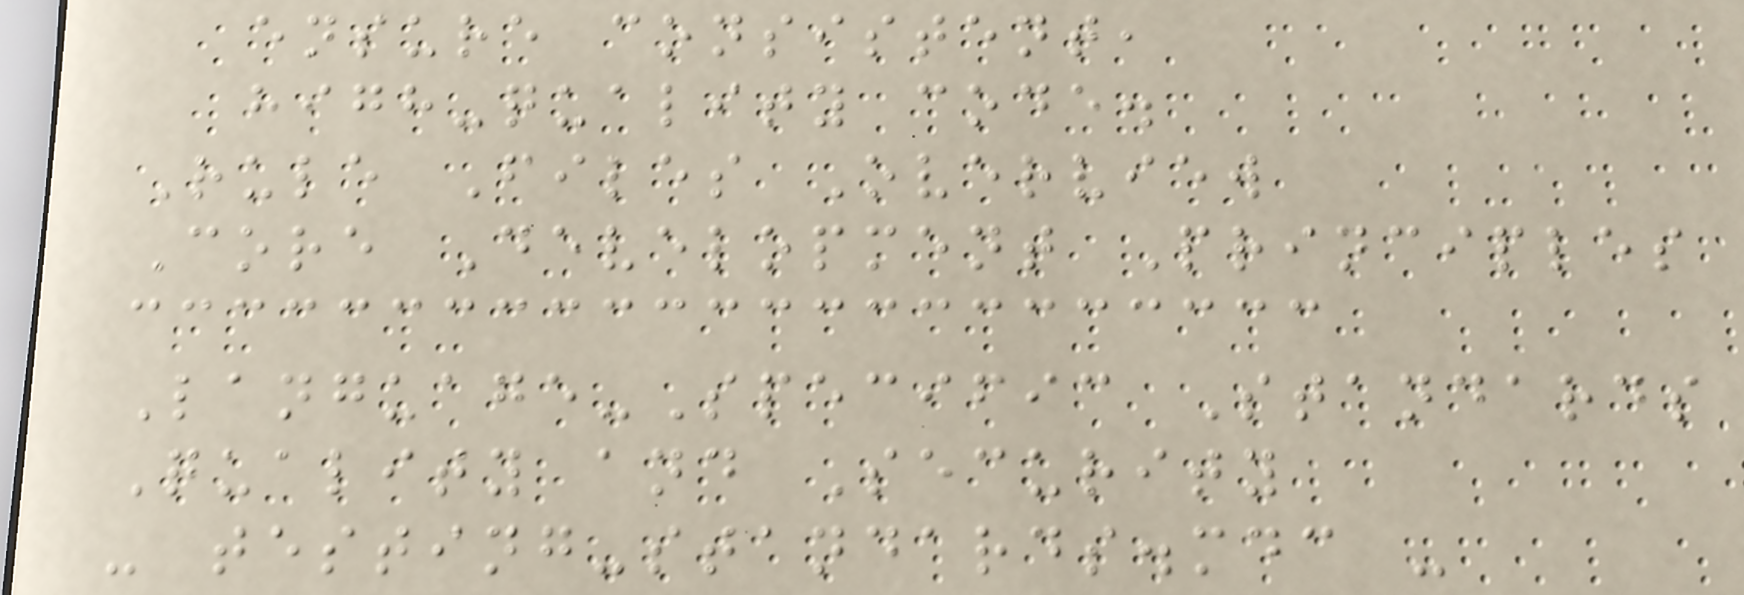ensure consistent,
high-quality code.
Rule Files Overview
Core Development Principles
Language-Specific Standards
Quality and Security
- testing-standards.mdc -
